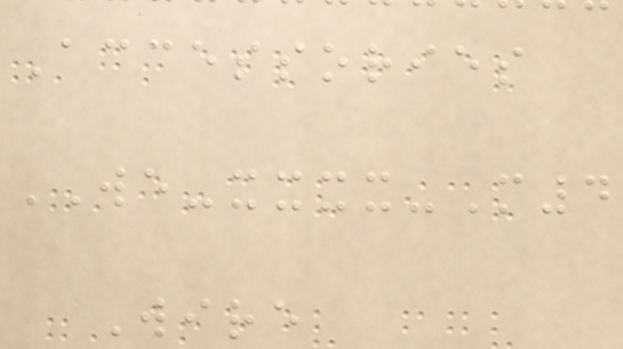Accessories
WE-xxxx-M4
Wire
